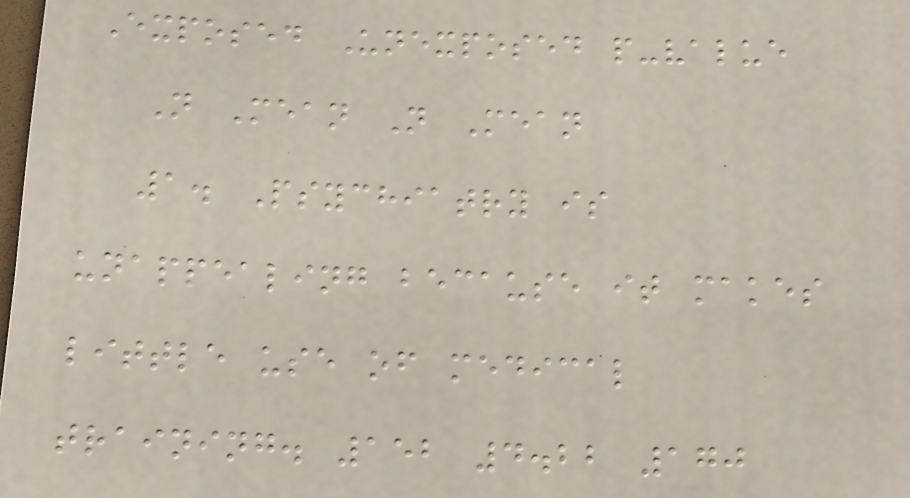Exposed Unexposed p-value
N Mean N Mean
1. Psychiatry is
unappealing because it makes
little use of medical
training. 152 4.22 170
